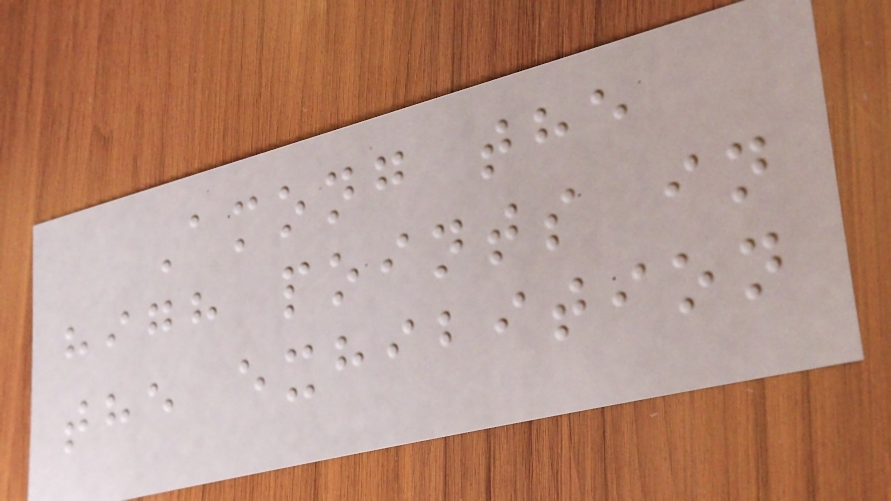Among the
high points in
the exhibition
